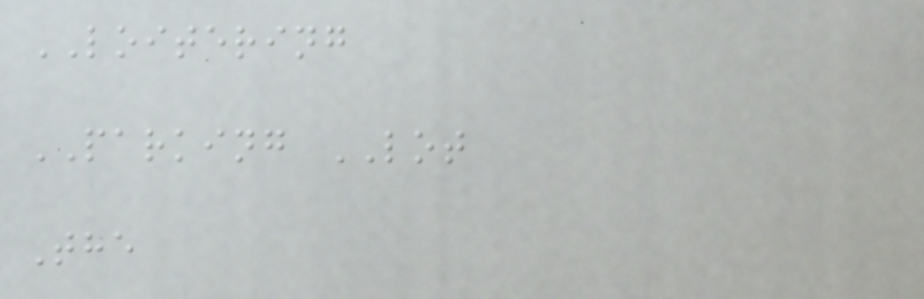LOITERING
PARKING LOT
The
